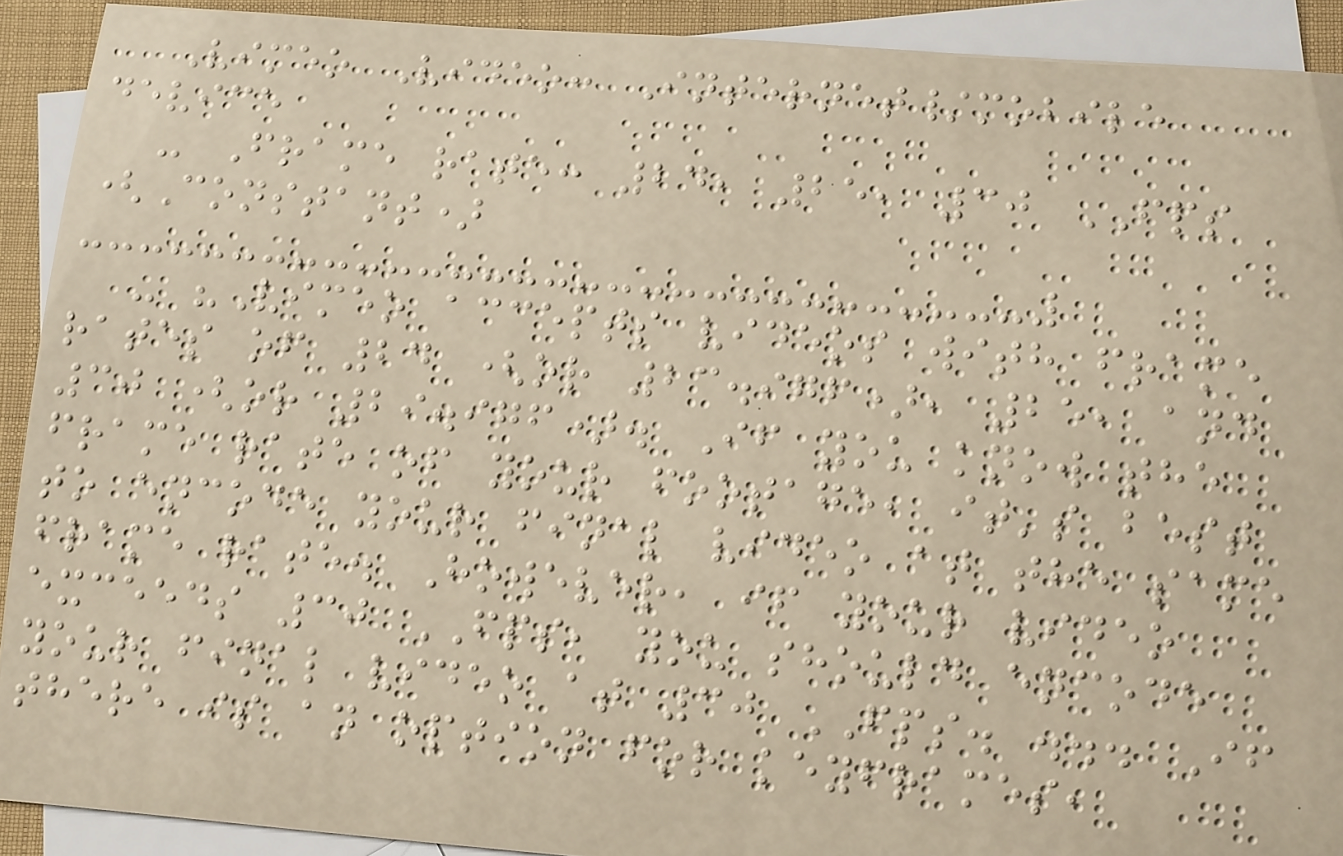Vimeo Video: Internet/mobile
device
- Frame rate: 24, 25, 30 FPS
(Constant)
- "Vimeo accepts videos with frame
rates of 24 (or 23.976), 25, and
30 (or 29.976). If you know the
frame rate of your footage, it's best
to encode your final video at the same
frame rate. However, if your video
exceeds 30 FPS, you should encode
your final video at 30 FPS. ... If
there is an option for keyframes,
